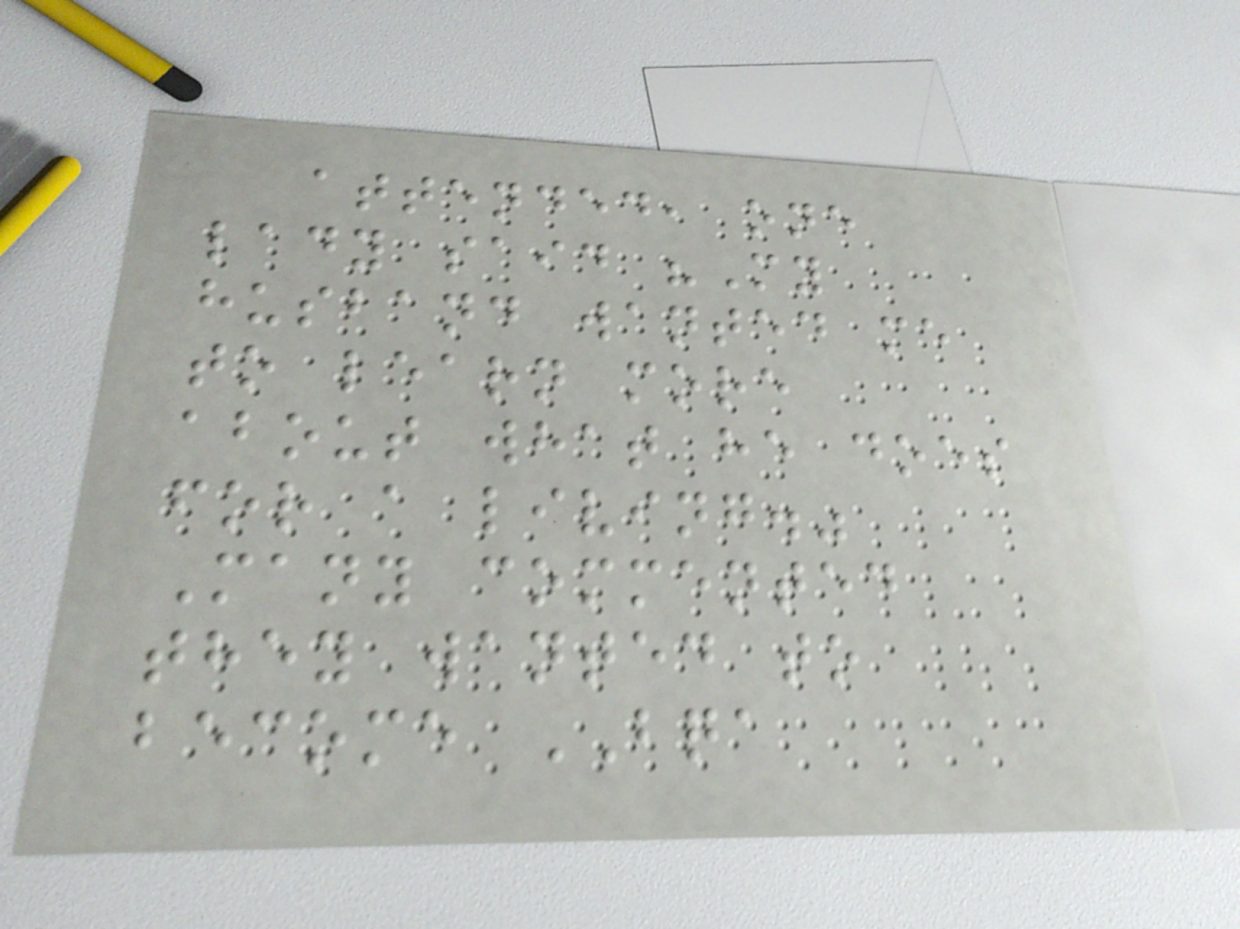attended, one
lady said "My
husband wanted me
to learn more
about what he does
for a living."
Many commented
they wanted to
become BQA
